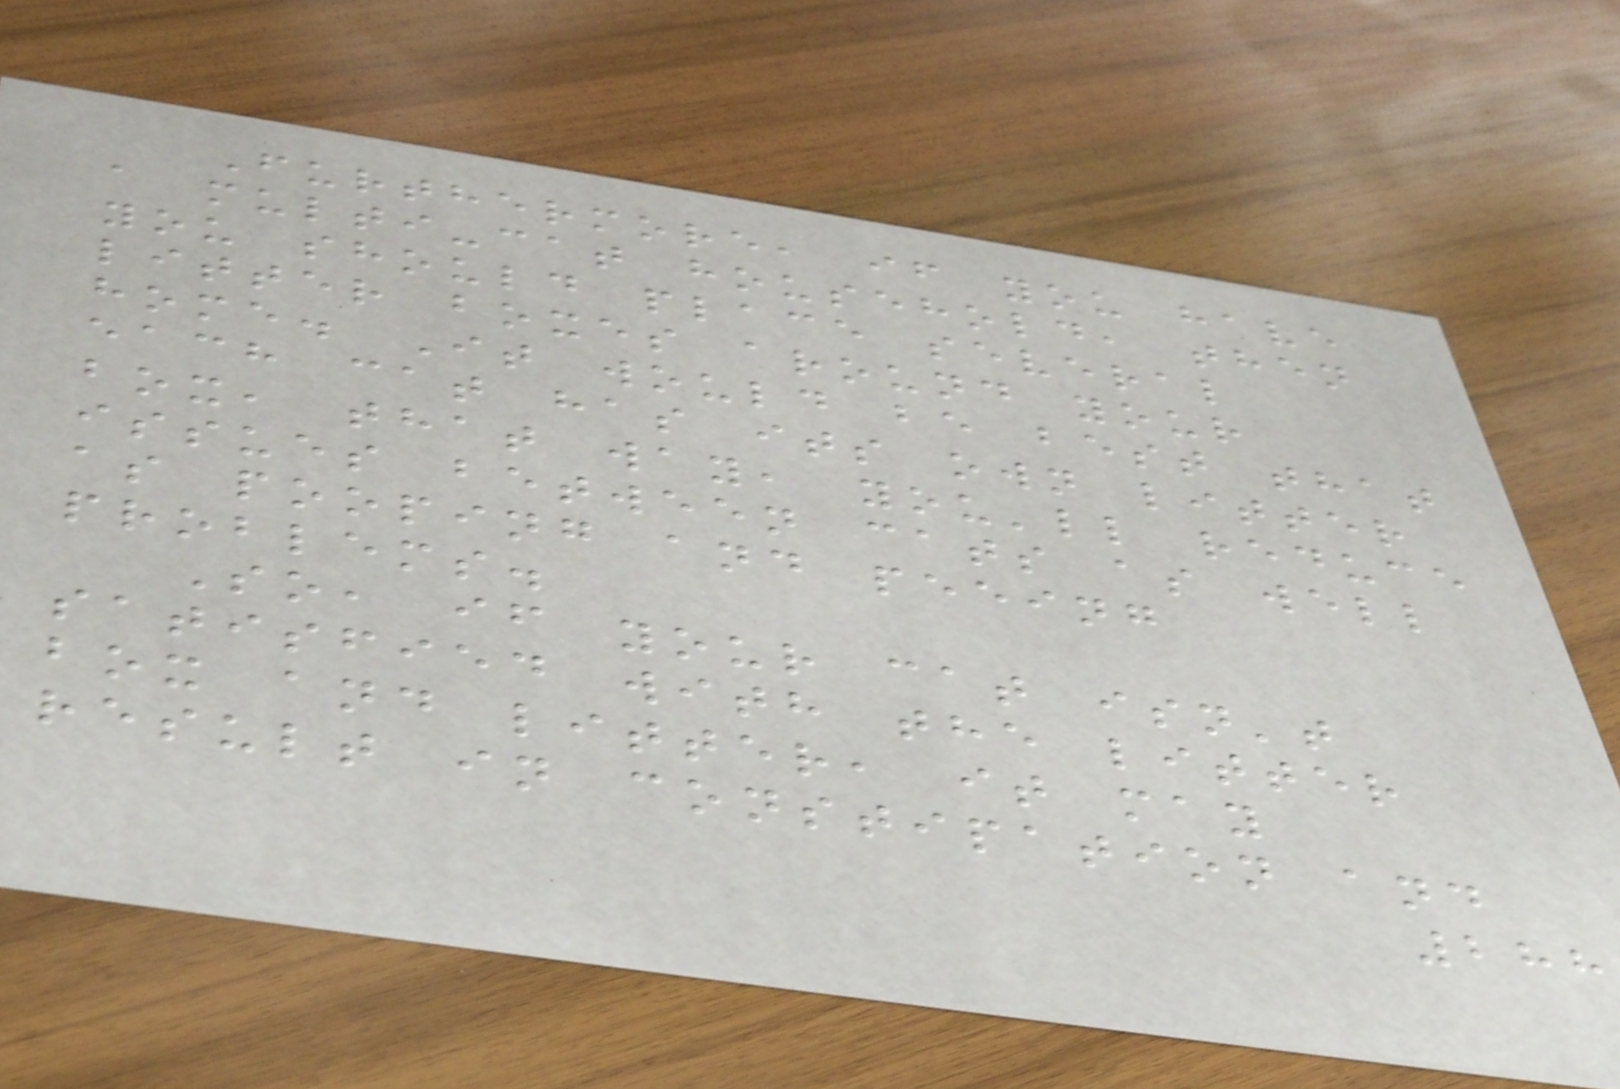Furthermore, if you have
a multi-cat household, then
you should place several
litter boxes around your
home. It would be best that
each cat has its own litter
box, that way, you'll reduce
issues between cats as well
as pooping and peeing
problems.
So, if your cat isn't
satisfied with the litter
box and litter, it may
result in constipation and
288
